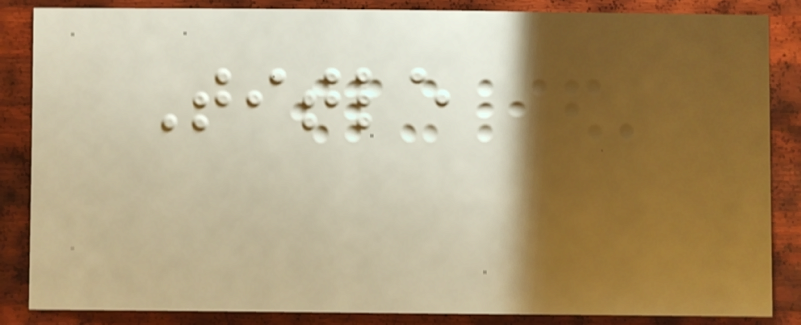Title
